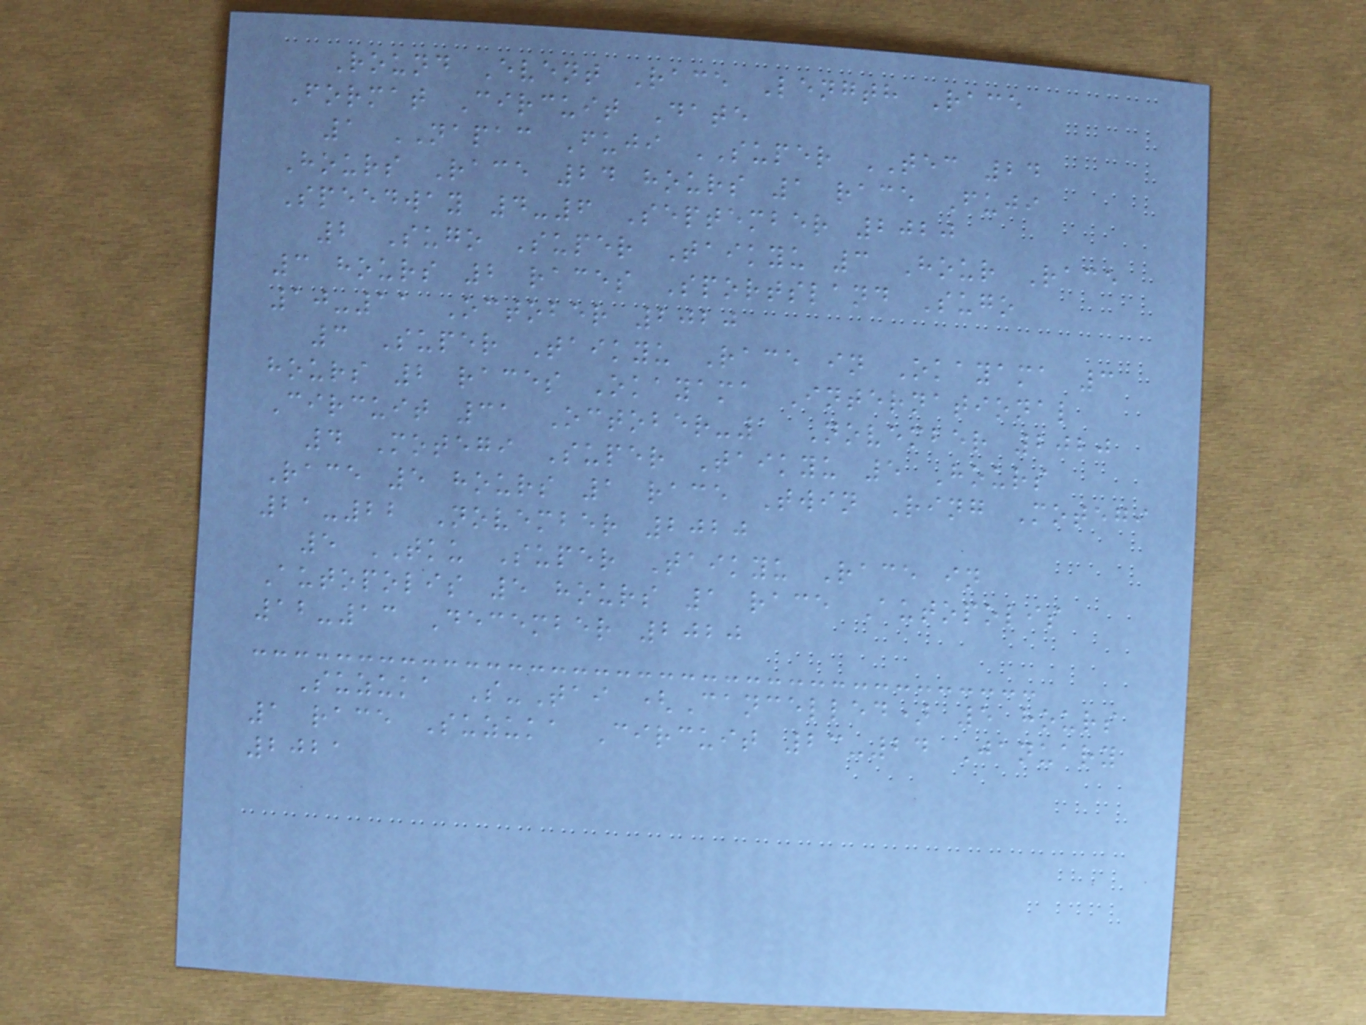Round Event Race Length Race
Format Circuit Date
1 NAPAC Fuji SUPER TEC 24
Hours Race 24 hours 1 race Fuji
Speedway 4-6 September 2020
2 Sugo Super Taikyu 3 Hour Race
3 hours 2 races Sportsland Sugo
10-11 October 2020
3 Super Taikyu Race in Okayama 3
hours 2 races Okayama International
Circuit 31 October-1 November 2020
4 Motegi Super Taikyu 5 Hours
Race 5 hours 1 race Twin Ring Motegi
21-22 November 2020
5 TKU Super Taikyu Race in
Autopolis 5 hours 1 race Autopolis
12-13 December 2020
Suzuka S-Tai (Cancelled) 5 hours
1 race Suzuka Circuit 23-24 January
2021
